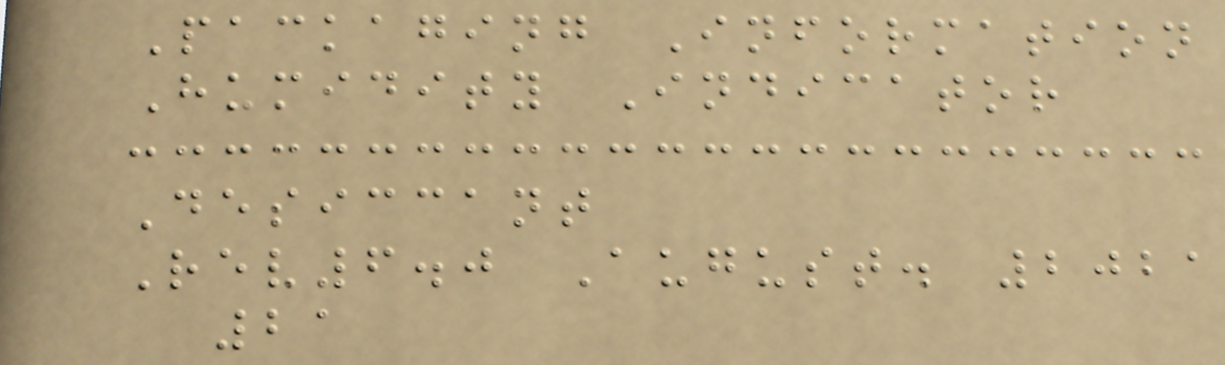Packaging Information
Humidity Indicator
Desiccant
Rev6.0 August. 2021
21
